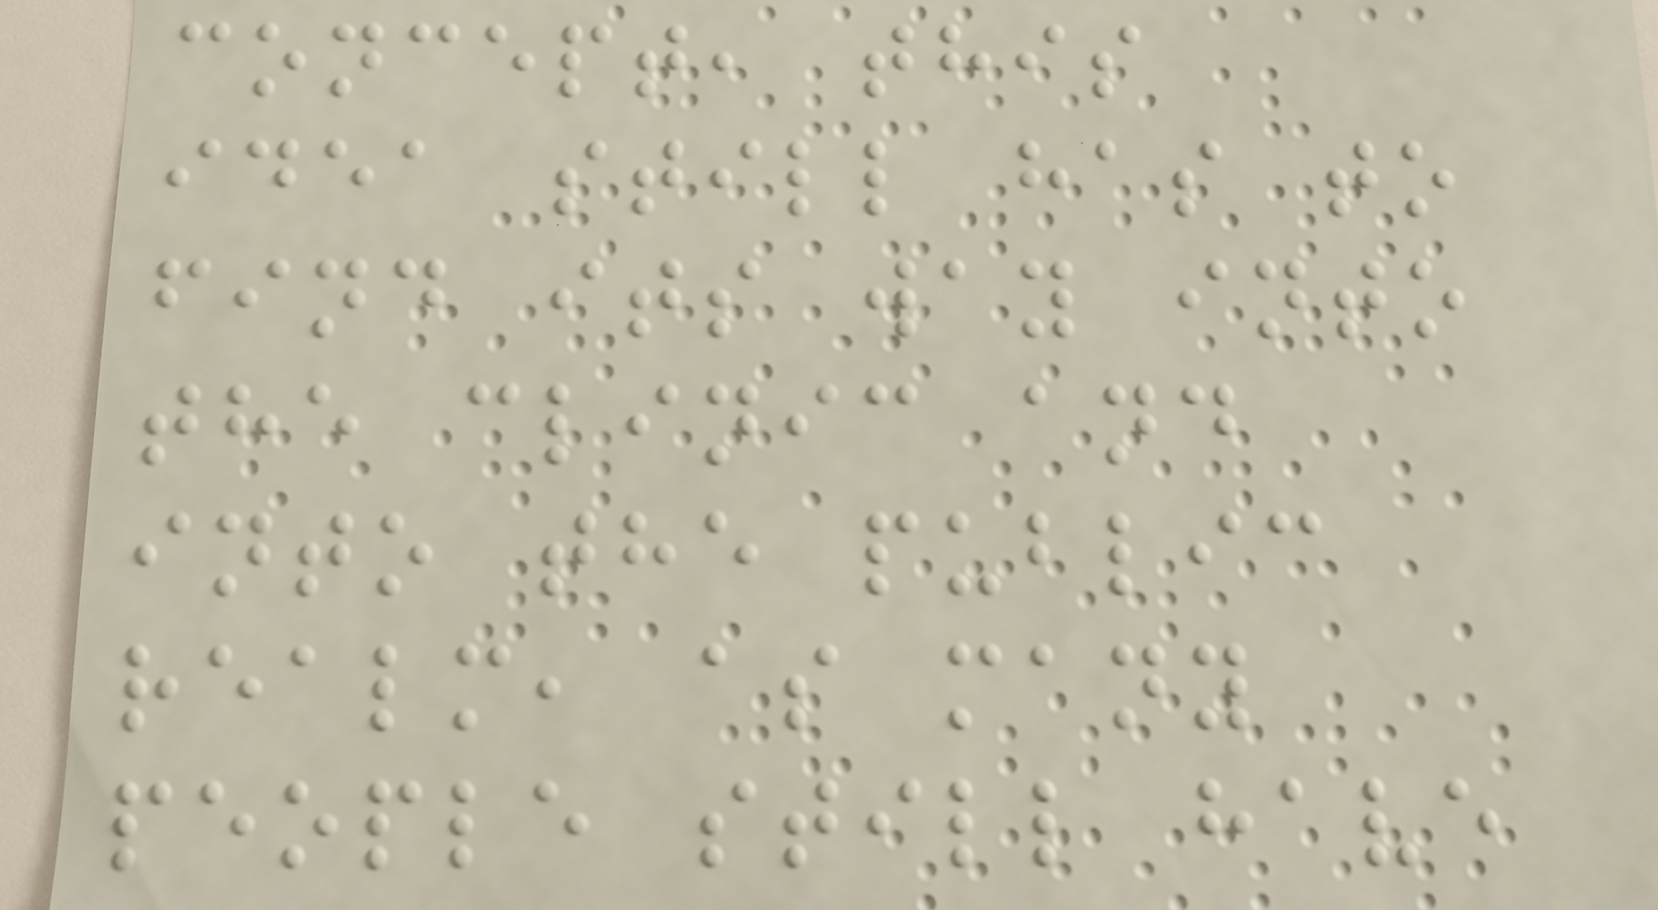concept, this
idea still has to
find its way into
the clinic and
into the public
realm, as many
people still have
